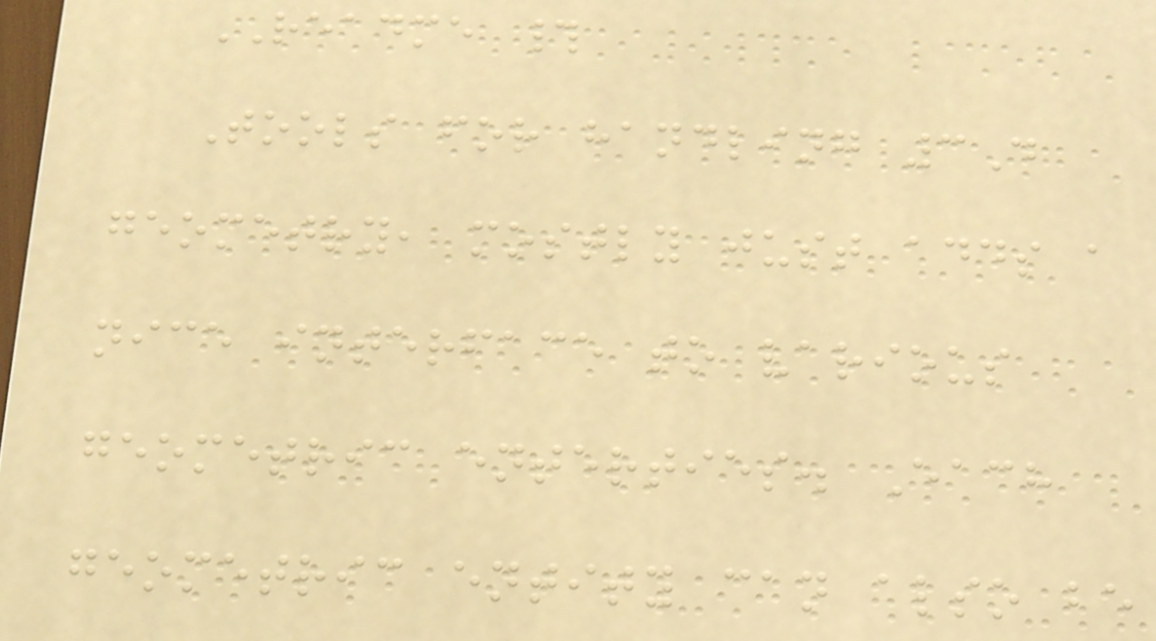README #
Tools for handling 3D
geometry, mostly just adds a
nice interface to various
geometric enterties. Each
geometric entity can also be
